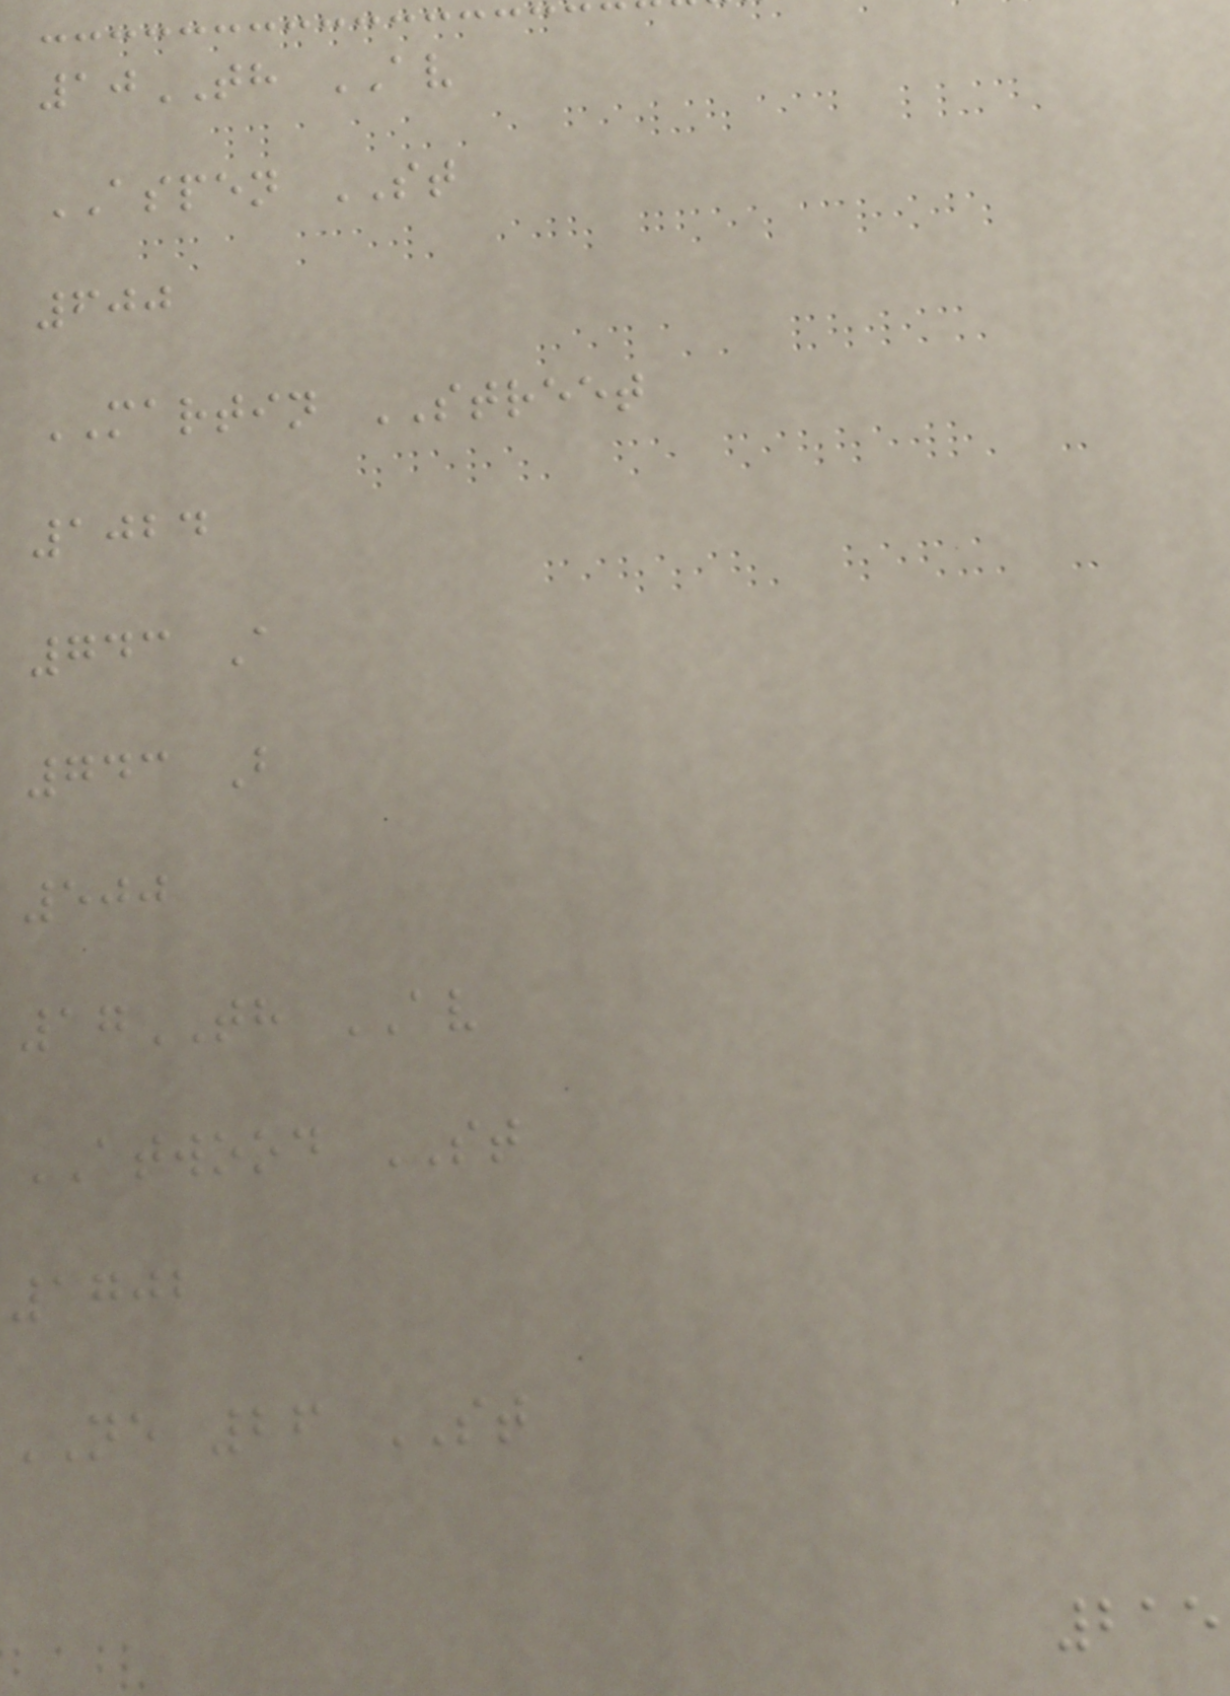10TH AV
ASPEN ST
600
MARTIN STREET
1024
743 A
743 B
500
17TH AV
ATWOOD ST
1702
NE 26 ST
215
